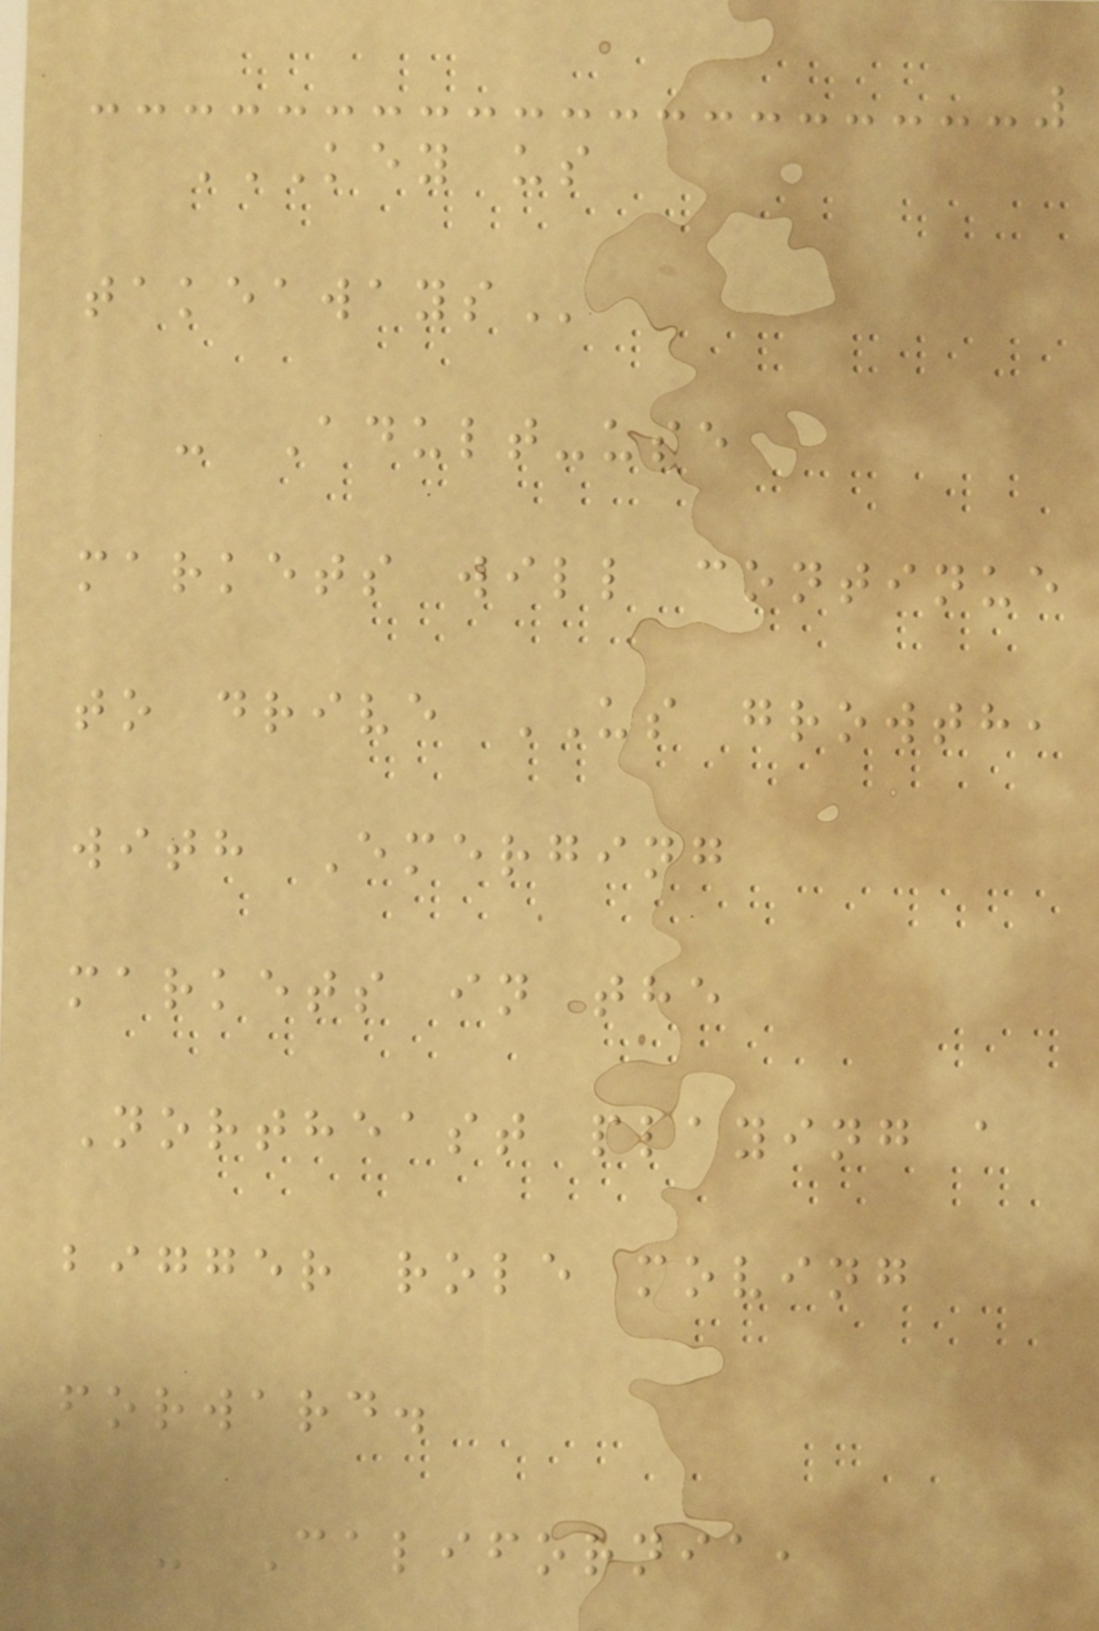KEY US
TAKEAWAYS
- Adult-use
markets will continue
to drive US growth,
with Emerging
markets in the
Northeast playing a
bigger role moving
forward.
- California,
